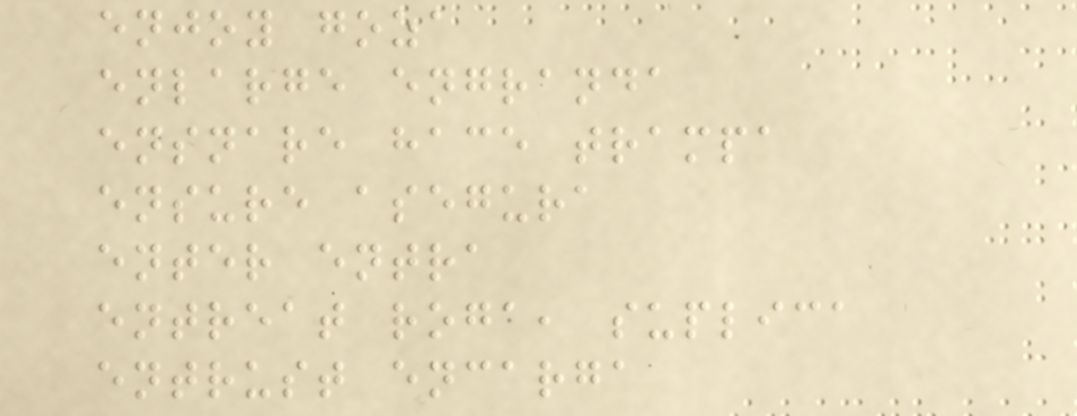enjoy goza
enlarge engranda
ensnare hace trampa
ensure asegura
enter entra
entreat roga, suplica
entrust encarga
